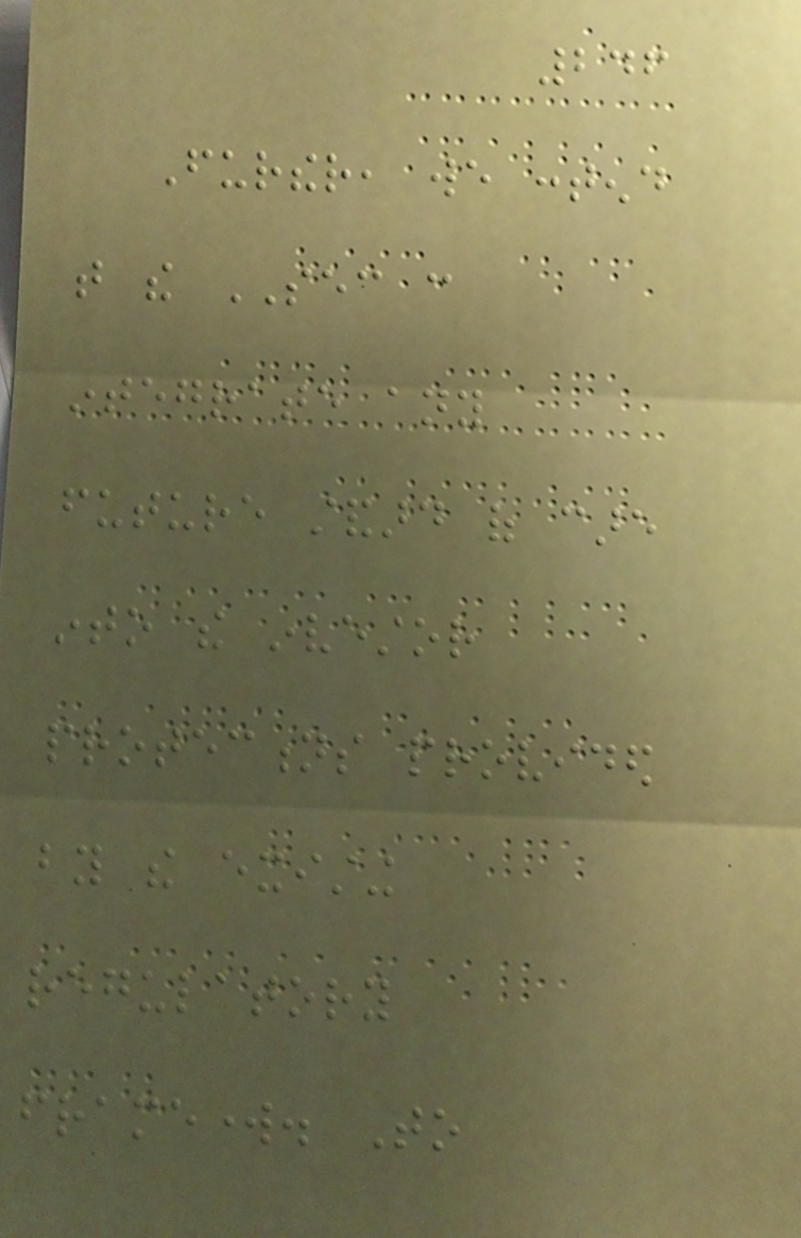246
Further, we contend
that the SEC can
integrate any
future standard of care
into the investor
protections provided
by the existing
regulatory
framework. To
